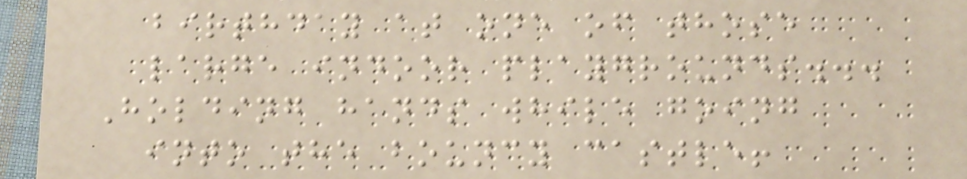birthday at one of those
large indoor playgrounds...
Holding hands while going
into the bouncy castle!
